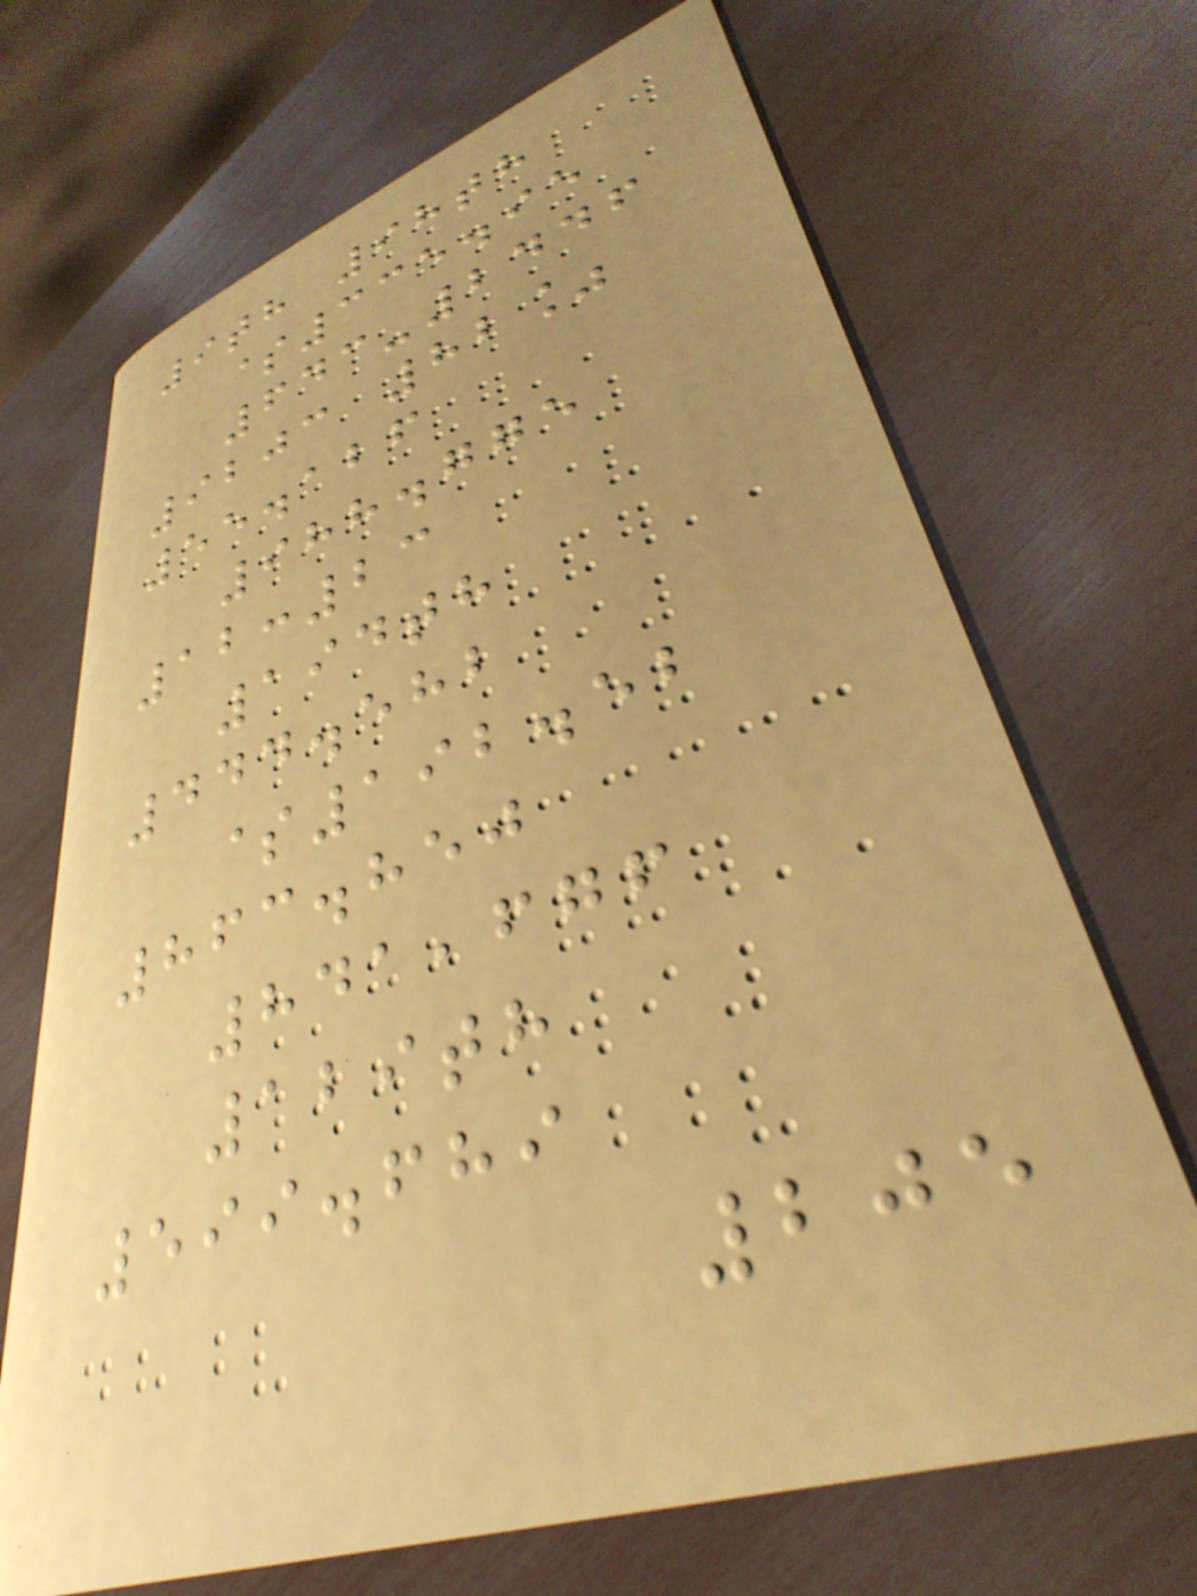9th 98th
$335.95
643-2446
9203 82%
55.126
988.775
12:23
194th
444.582
$192.52
863.850
841,676
129th
599.689
205
